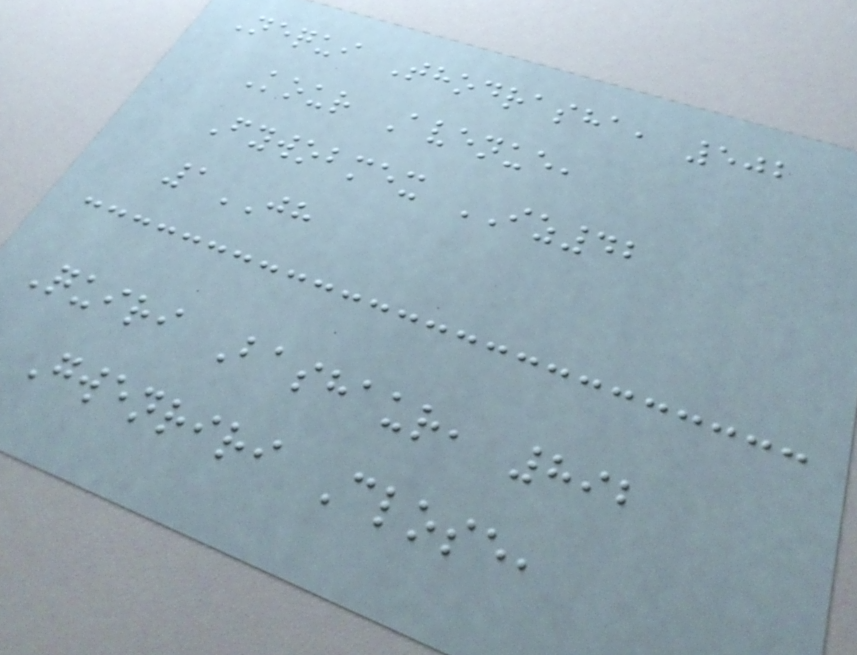Nequi Thodrasha, 502
Kour Avenue,
Fywobmex IZ42
1JH
Quiri Bashaur, 892
Gwenriri Close,
